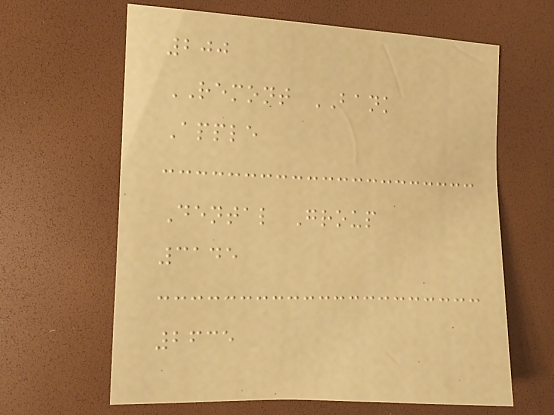200
REMONT BANK
Apple
Dental Group
3145
2635
